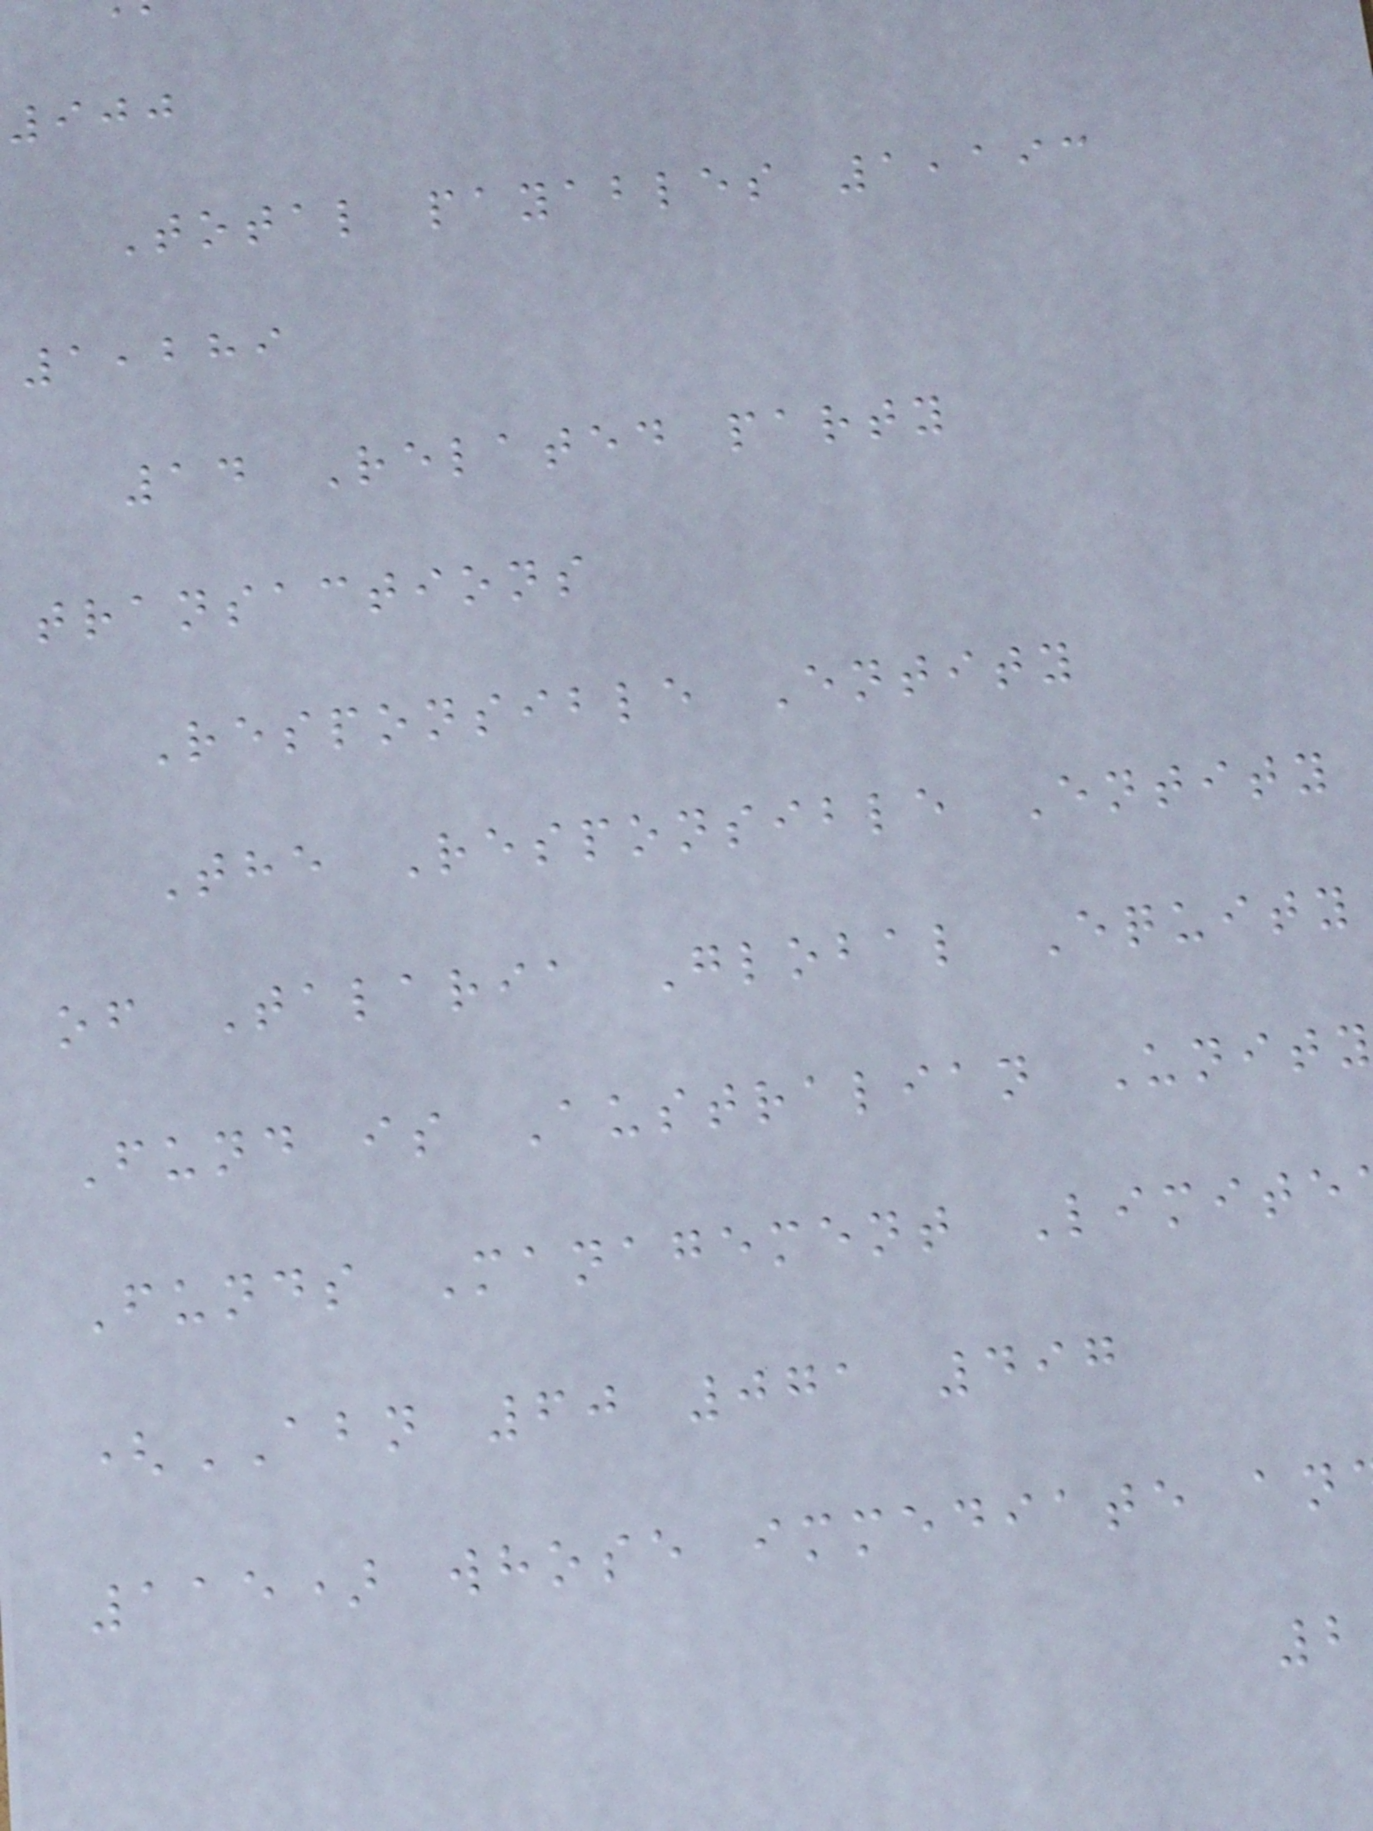900
Total payables 1,193
1,289
14 Related party
transactions
Responsible Entity
The Responsible Entity
of Talaria Global Equity
Fund is Australian Unity
Funds Management Limite
(ABN 60 071 497
115) whose immediate an
